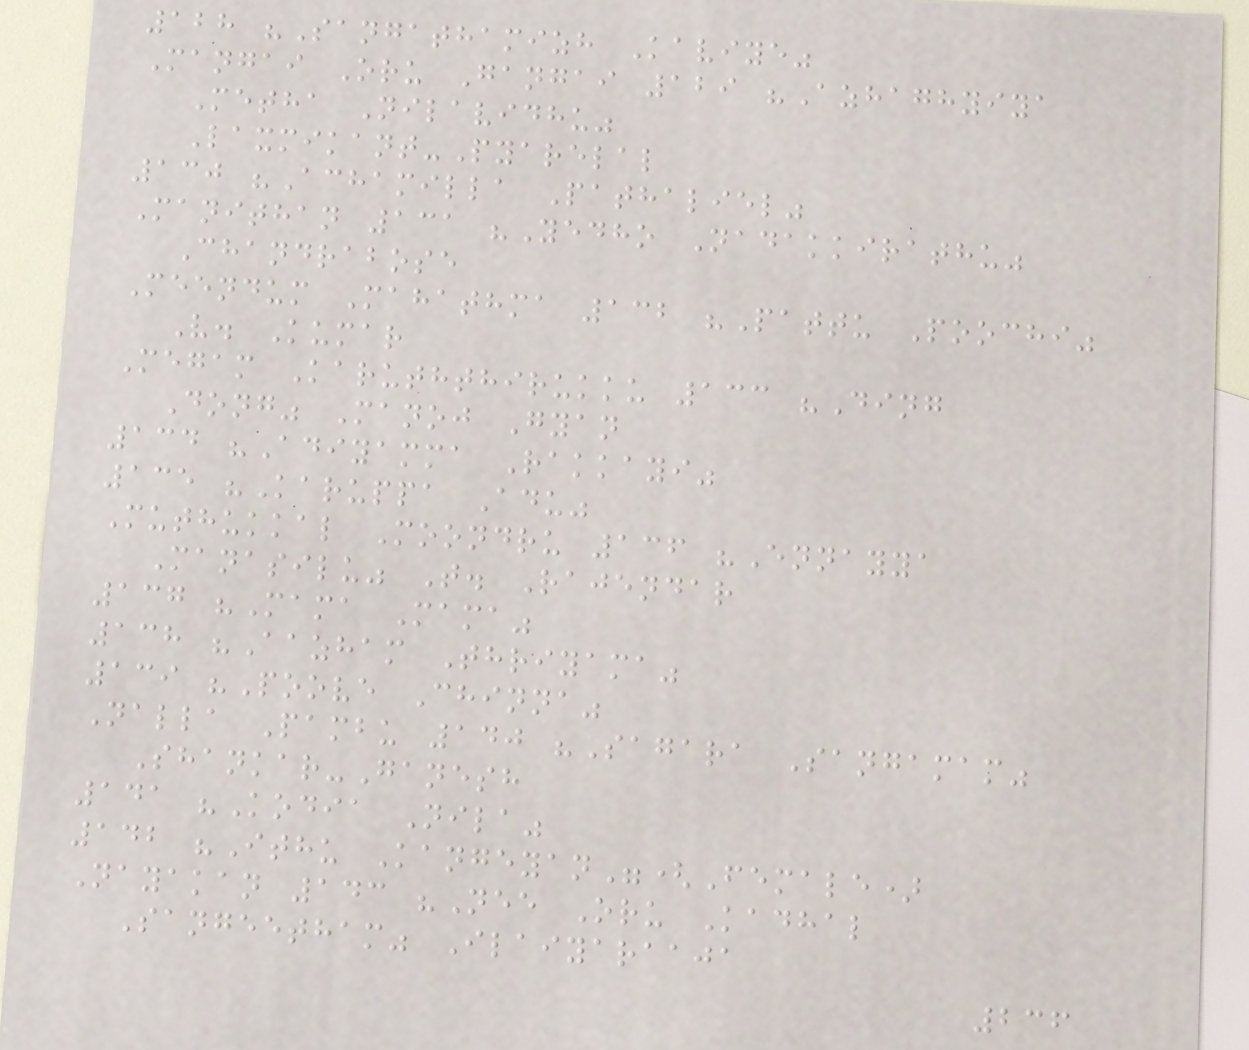128 "Sangathamizh Kaviye"
Mangai Oru Gangai 129 "Azhaghyiya
Metha Nilavidhu"
Laxmikant-Pyarelal
130 "Achamilla Pathaliel"
Manithan 131 "Yedho Nadakkirathu"
Chandrabose
Meendum Mahathma 132 "Pattu Poochi"
V. Kumar
Megam Karuththirukku 133 "Ding
Dong" Manoj Gyan
134 "Adiyamma Rakkayi"
135 "Karuppa Adu"
Muthukkal Moondru 136 "Ennayya
Manasilu" T. Rajendar
137 "Mama Mama"
138 "Aazham Thriyama"
139 "Poove Chinna"
Nalla Pambu 140 "Sagara Sangamam"
Shankar-Ganesh
141 "Kodia Nila"
142 "Ithu Kangeyan"(Female)
Nayakan 143 "Nee Oru Kadhal
Sangeetham" Ilaiyaraaja
236
